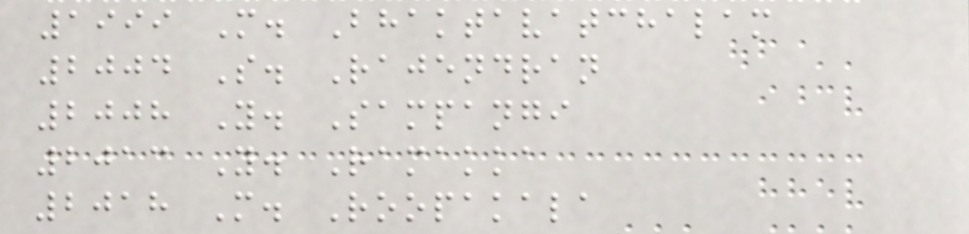1999 M. Bhaktavatchalam
2004 S. Rajendran
2008 Y. Sampangi
2013 Y. Ramakka
2018 M. Roopakala
